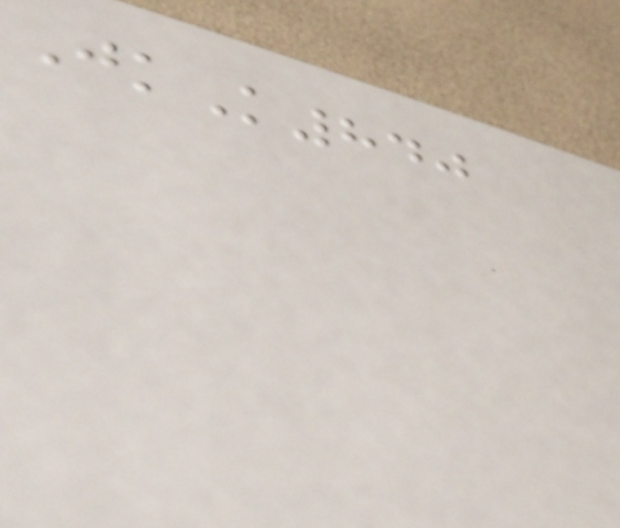JkK840
